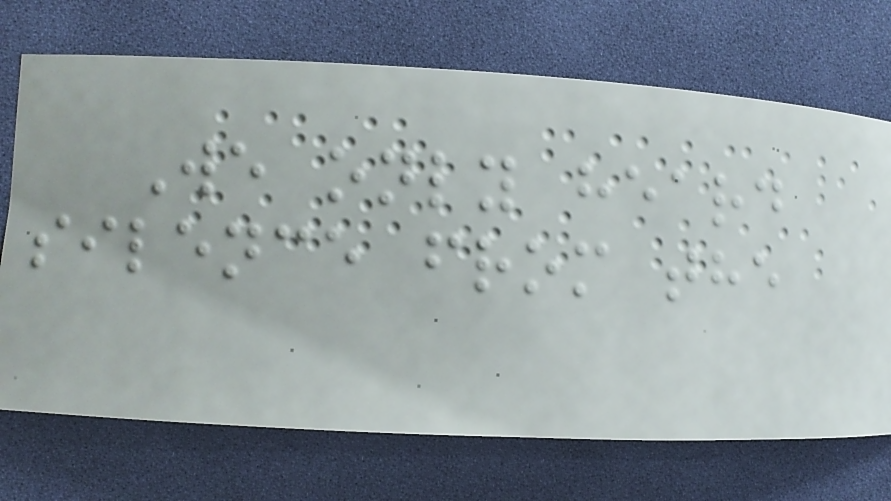We only heard
silence from the
